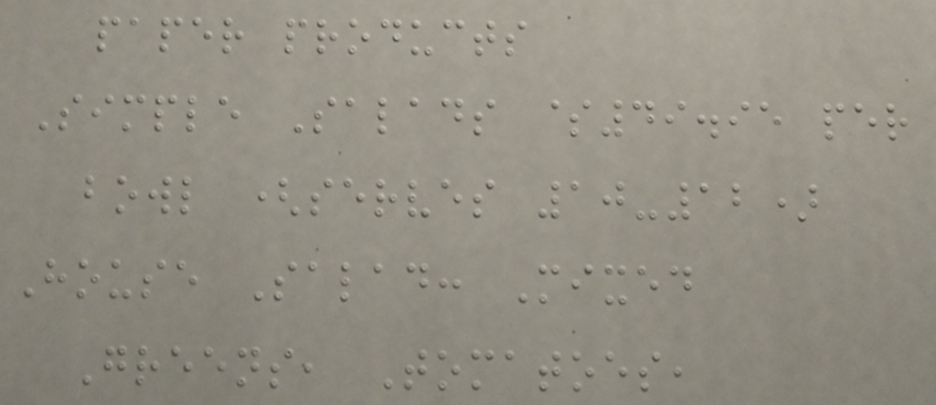paper products
Simple Salads $49.95 per
bowl (serves 10-12)
House Salad: Mixed
Greens, Tomatoes,
